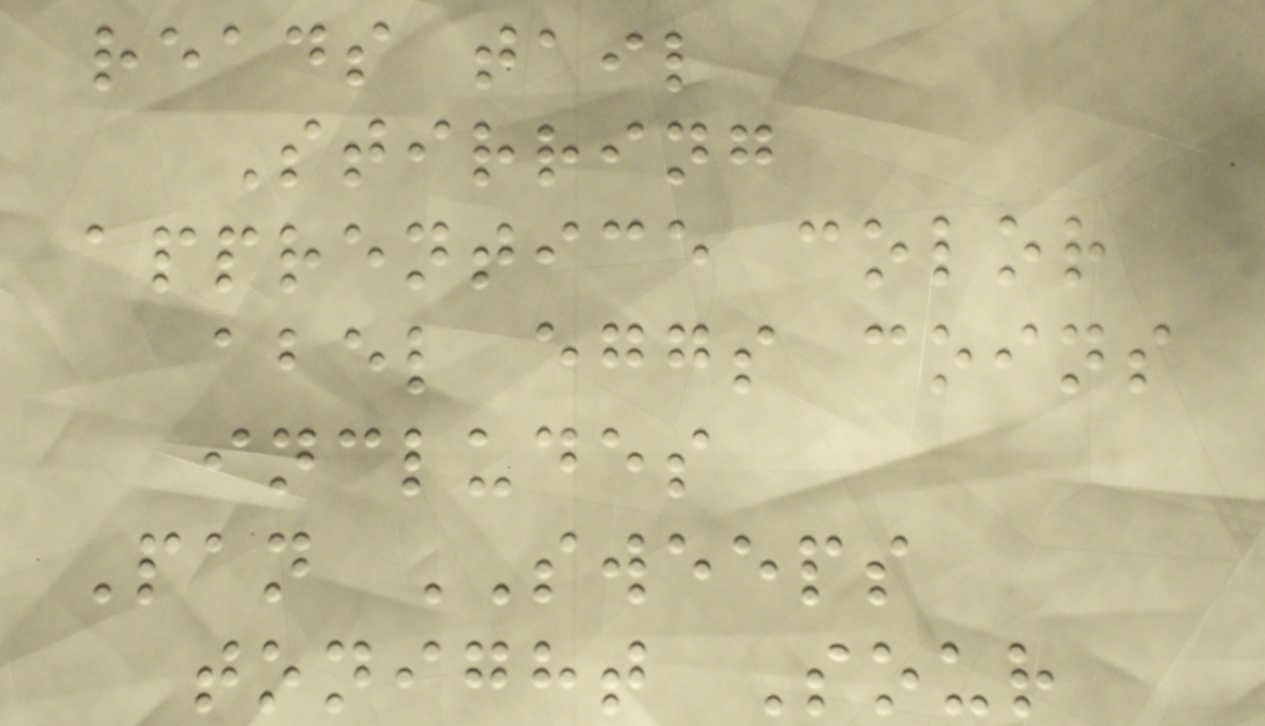reads tail
Stirring
apprentice color
abel eggs coins
includes
Pan SWEEPS
tonight Sour
